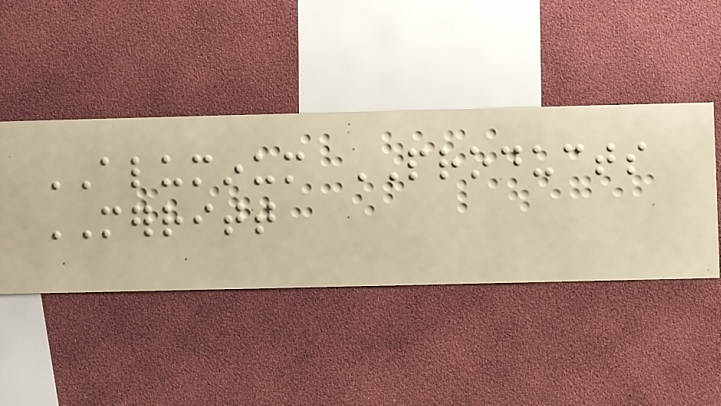ALUMINUM PRODUCTS
MERRITT
